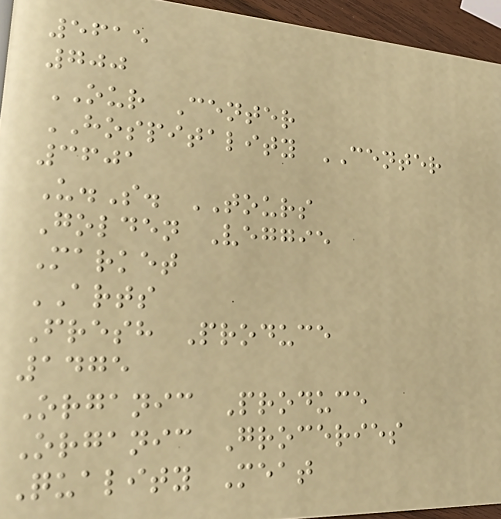5615
700
OUR Center
HOSPITALITY CENTER
3601
U.S. TOURS
Golden Veggie
Market
ARTS
Fresh Produce
1475
Organic Produce
Organic Groceries
Quality Meat
